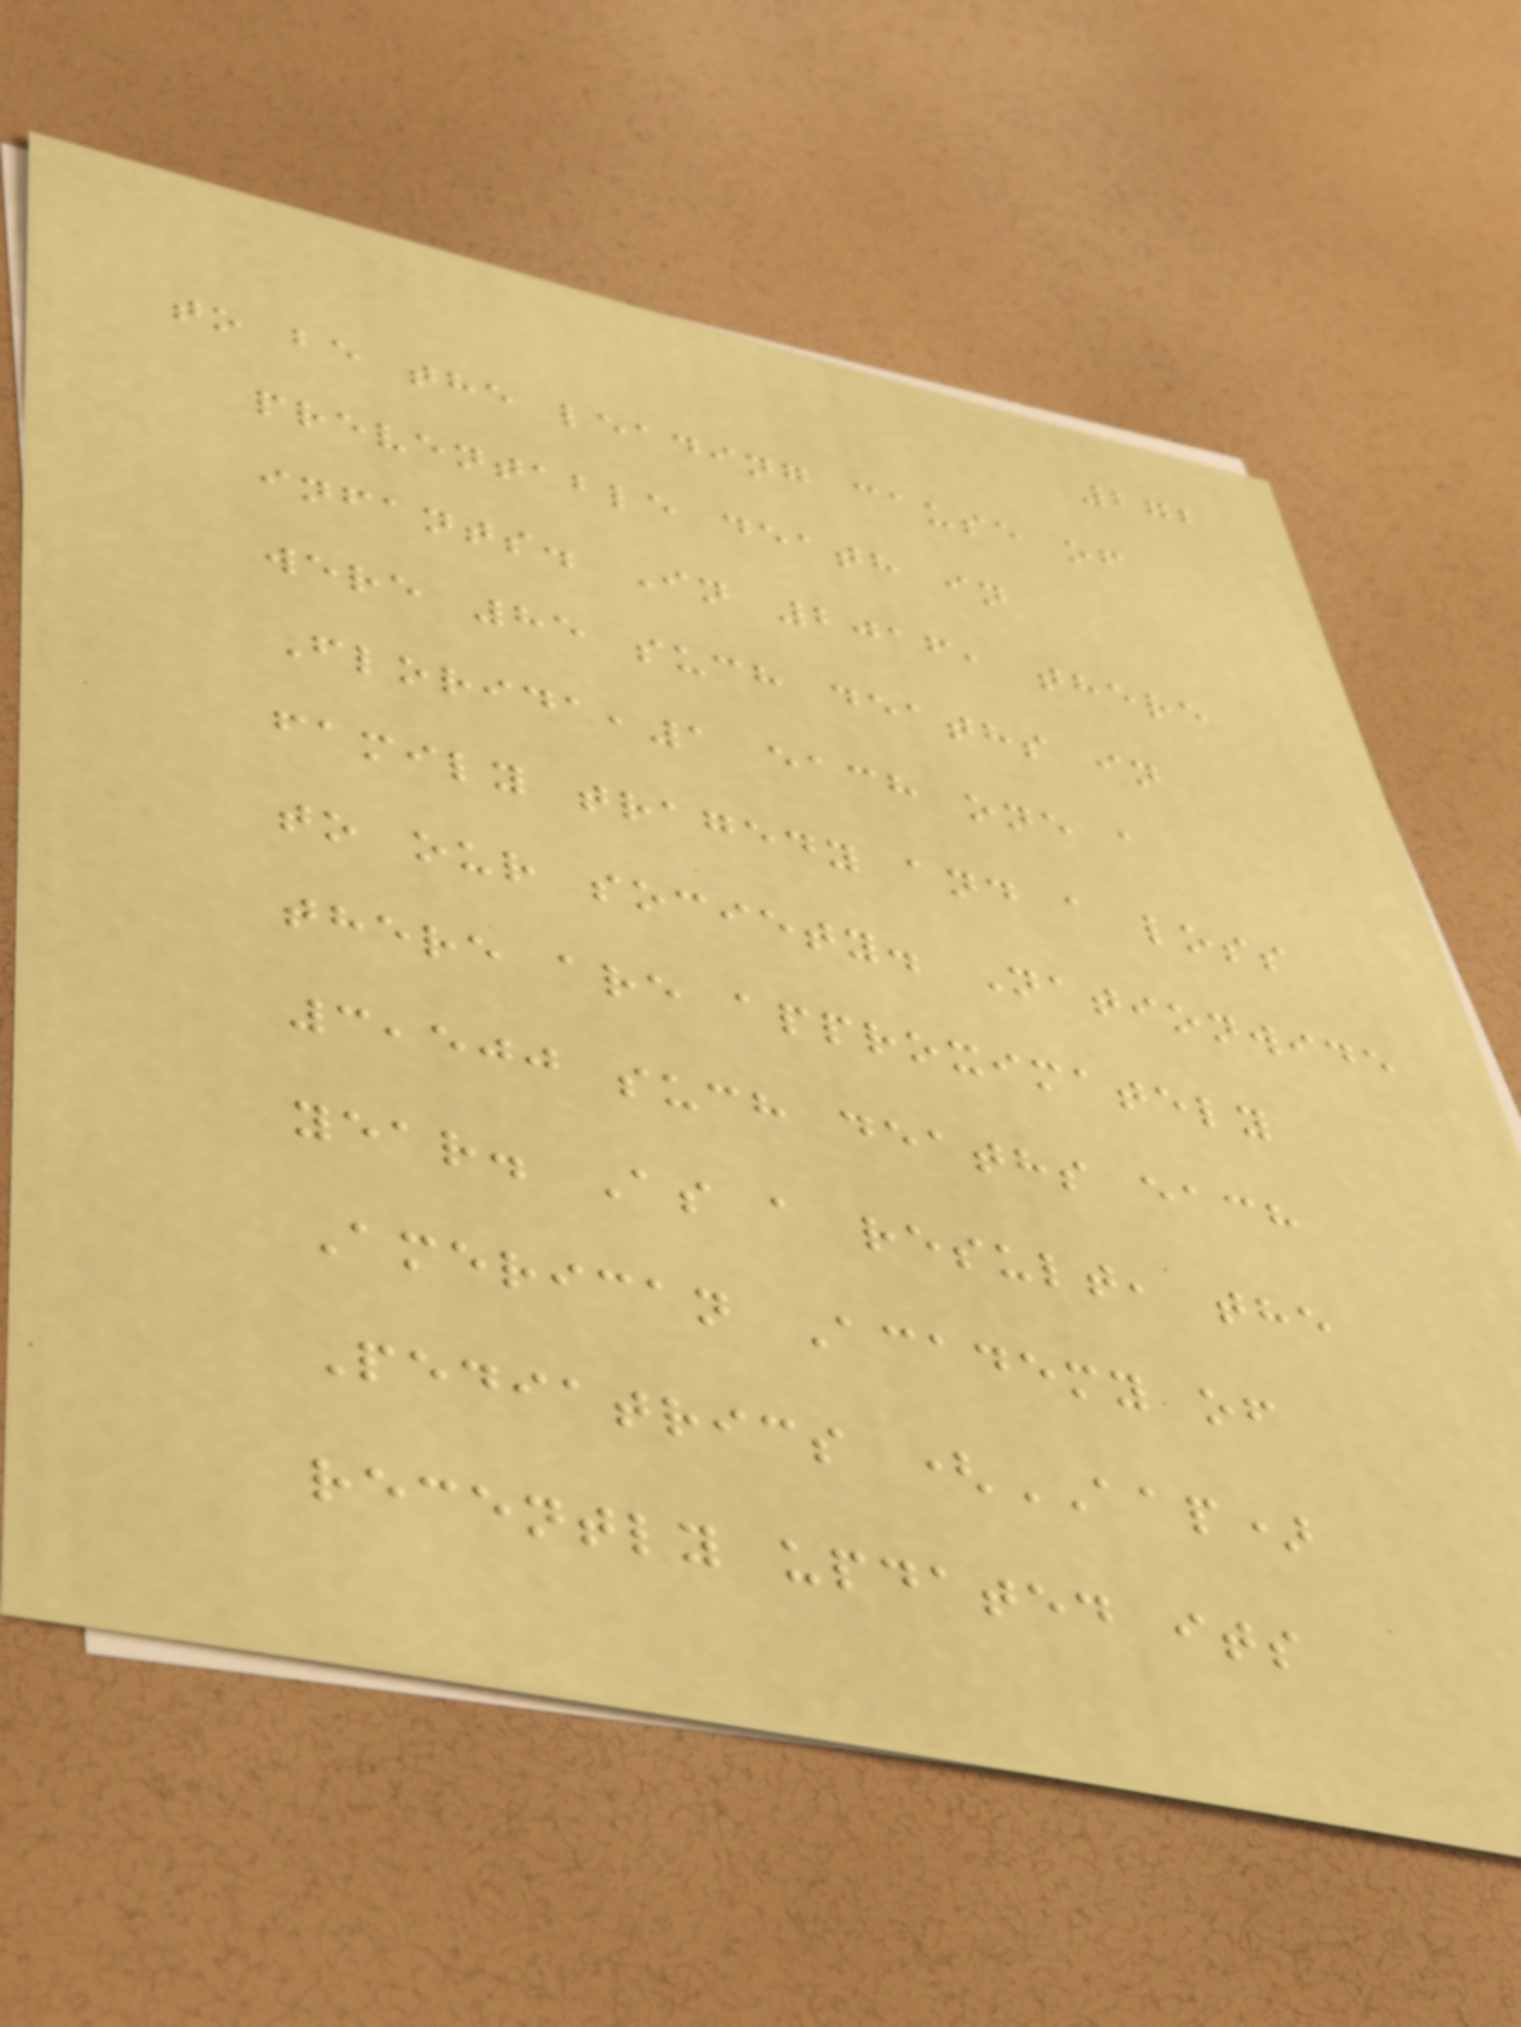272
to be the leading cause of
preventable death in
infants. In 2016, there
were 85 such deaths in
Florida,1 each one a
family tragedy and a loss
to our society. Nationwide
there are approximately
3,500 such deaths each
year. As a result, the
American Academy of
Pediatrics (AAP)
recently updated its
